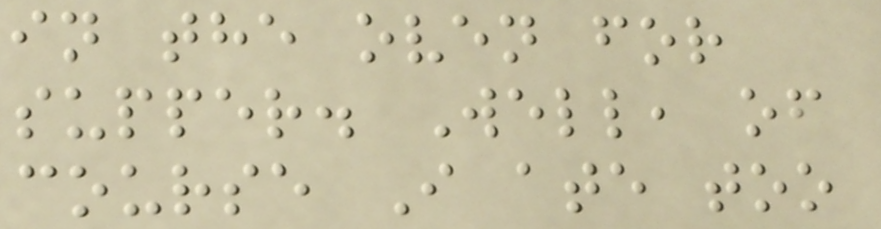in the oven for
supper. Well, of
course I ate too
